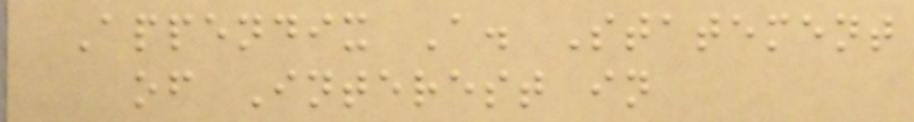Appendix A. Statement
of Interest in
